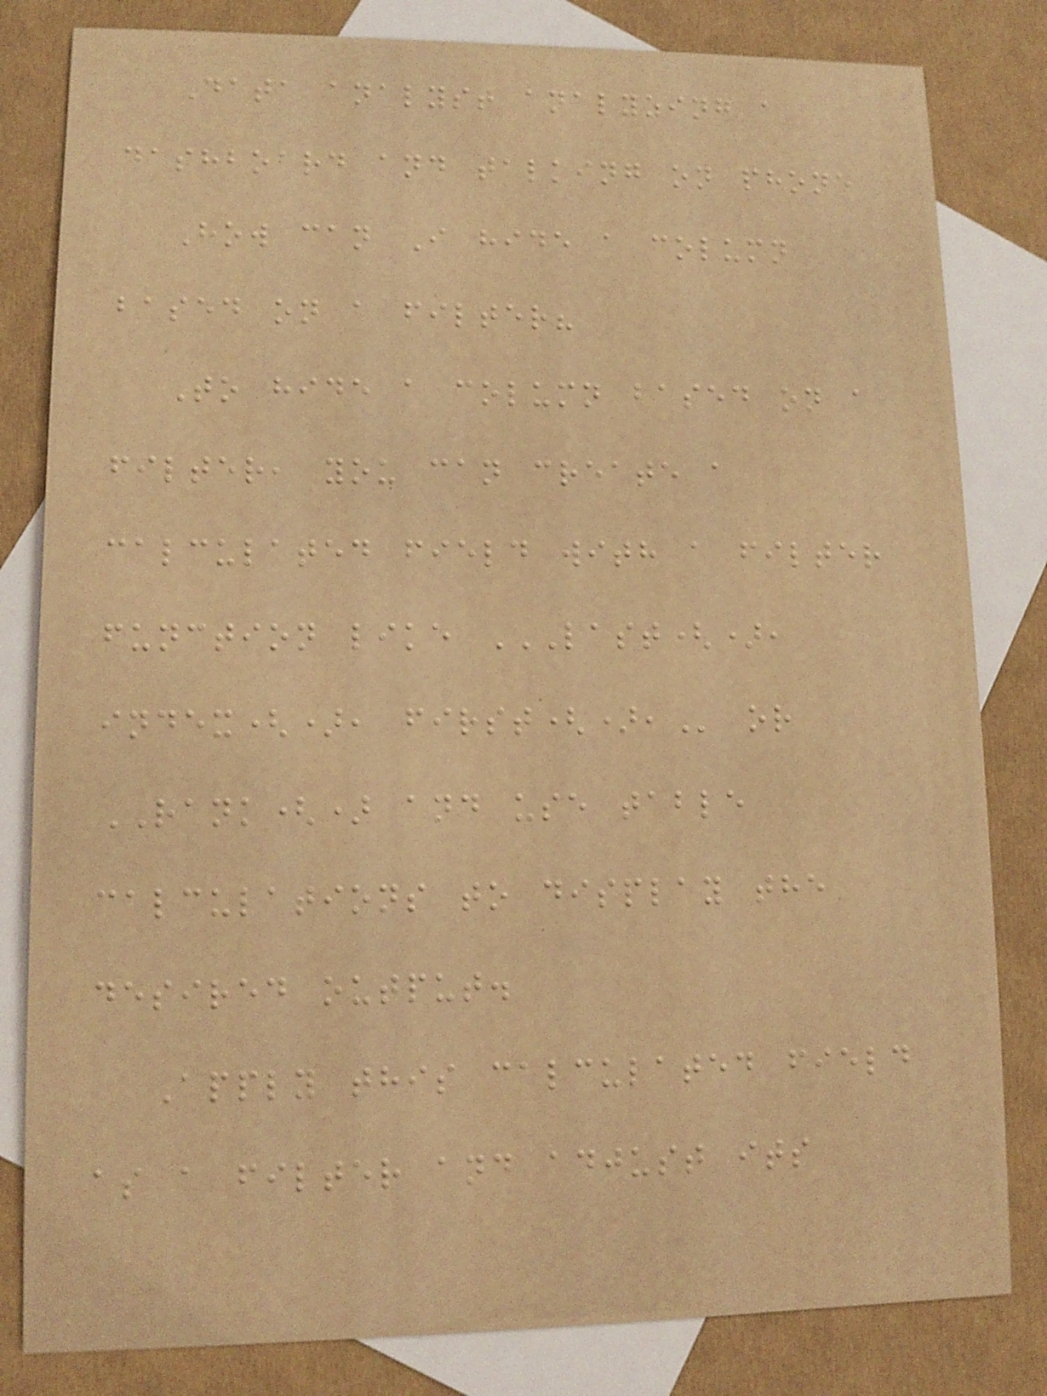Data analyst analyzing a
dashboard and talking on phone
How can I hide a column
based on a filter?
To hide a column based on a
filter, you can create a
calculated field with a filter
function like LAST(),
INDEX(), FIRST(), or
RANK() and use table
calculations to display the
desired output.
Apply this calculated field
as a filter and adjust its
